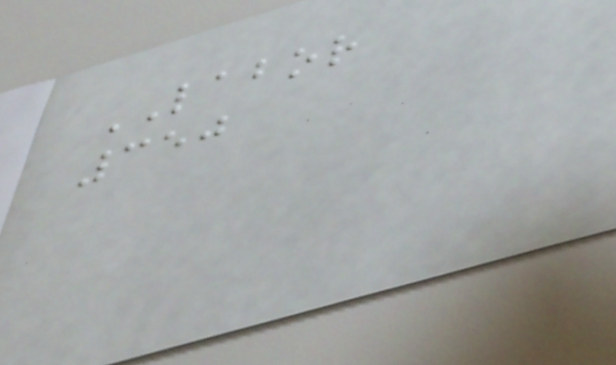LABOR
350
